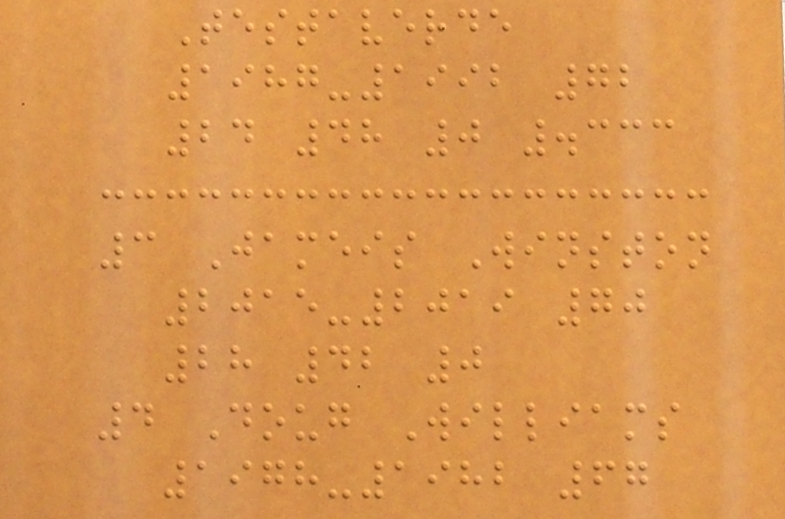Testaverde
1987-1992 72
24 48 0 .333
3 Jameis Winston
2015-2019 70
28 42 0
4 Doug Williams
1978-1982 67
